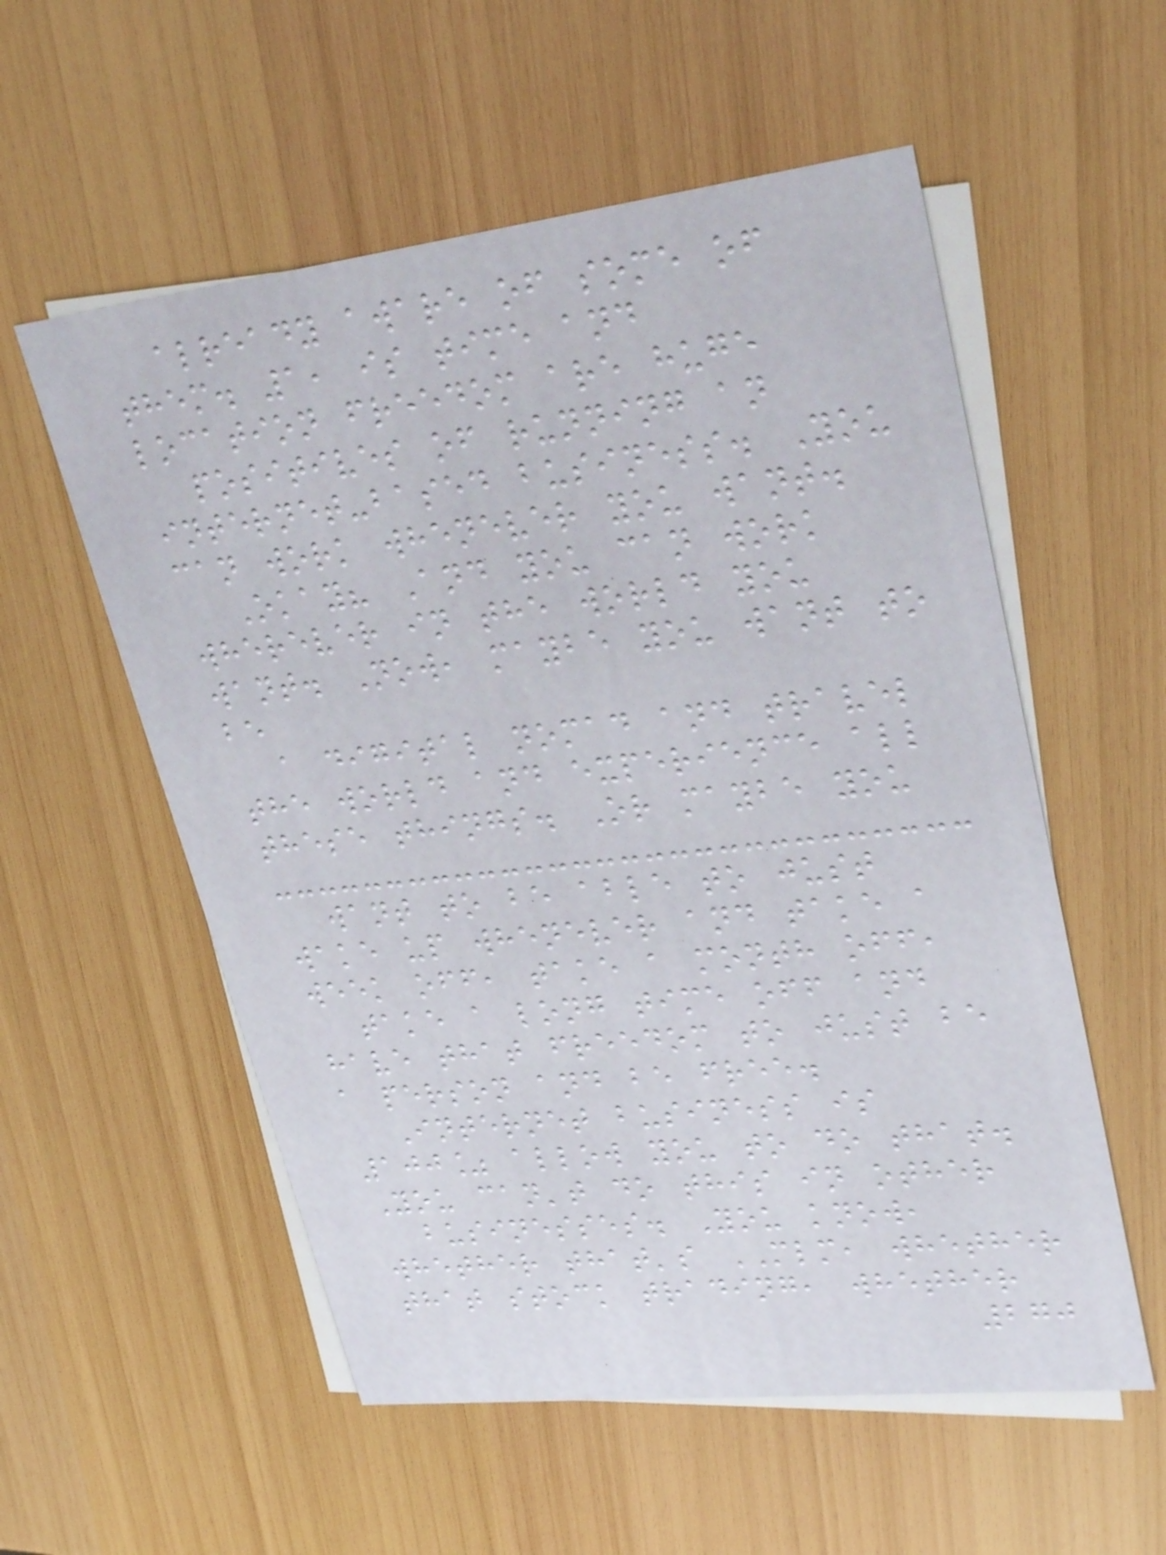already aware of some of
them. 1, is time and
location freedom are huge
positives of running an
internet-based business. You
can work whenever you want.
Okay? And you can work
wherever in the world you
want. Now, maybe you want to
be
a digital nomad and travel
the world and experience all
these things. Or maybe you
want to be able to just
wake up whenever and take a
week off, take a month off,
take a long time off and
have that freedom to just be
a person and be free.
Internet business is
100% allow you to do that.
You can't do this in other
businesses. You know,
whether that's MLM, whether
that stock trading, whether
270
